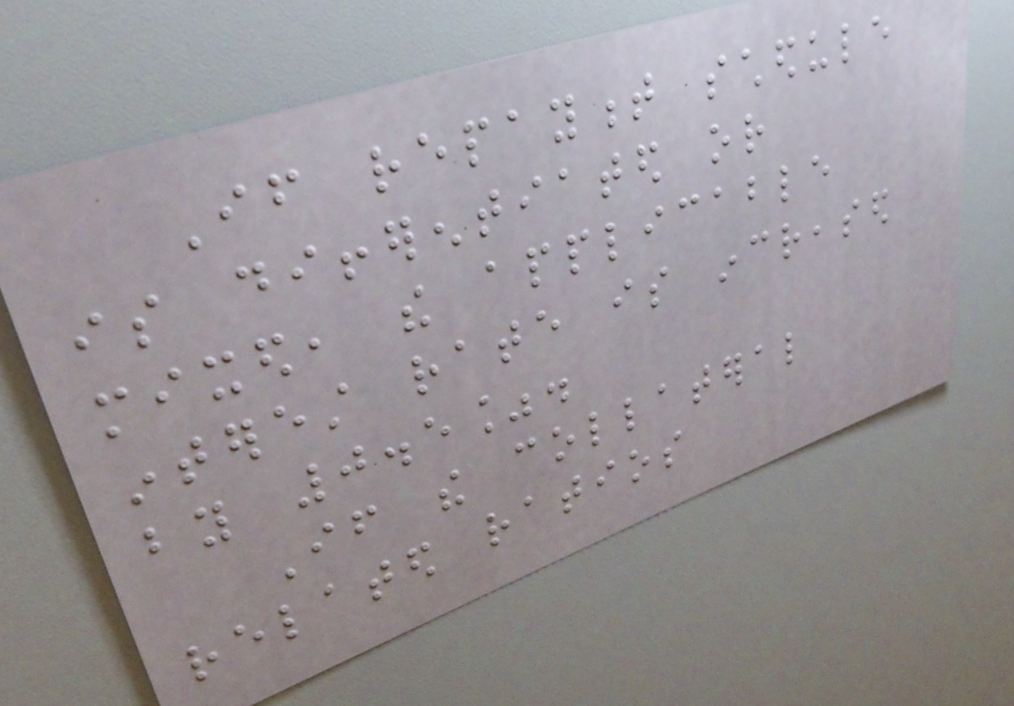If repayment schedule
is differentiated or
mixed, the applicable
interest rate is increased
by 0.5%.
If the collateral
related ratios
